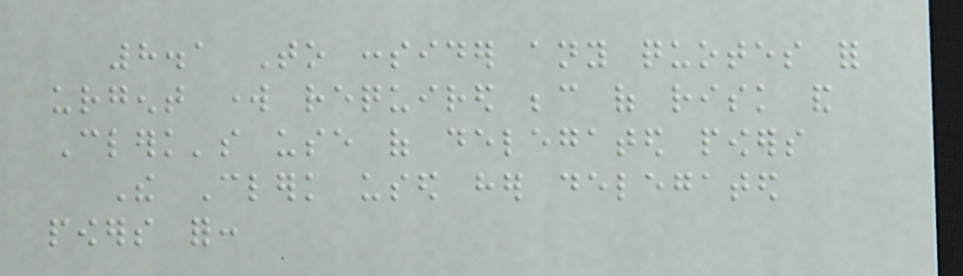8.1 To consider any quotes for
urgent work required because of risk and
Clerk's use of delegated powers
The Clerk used her delegated
powers for:
